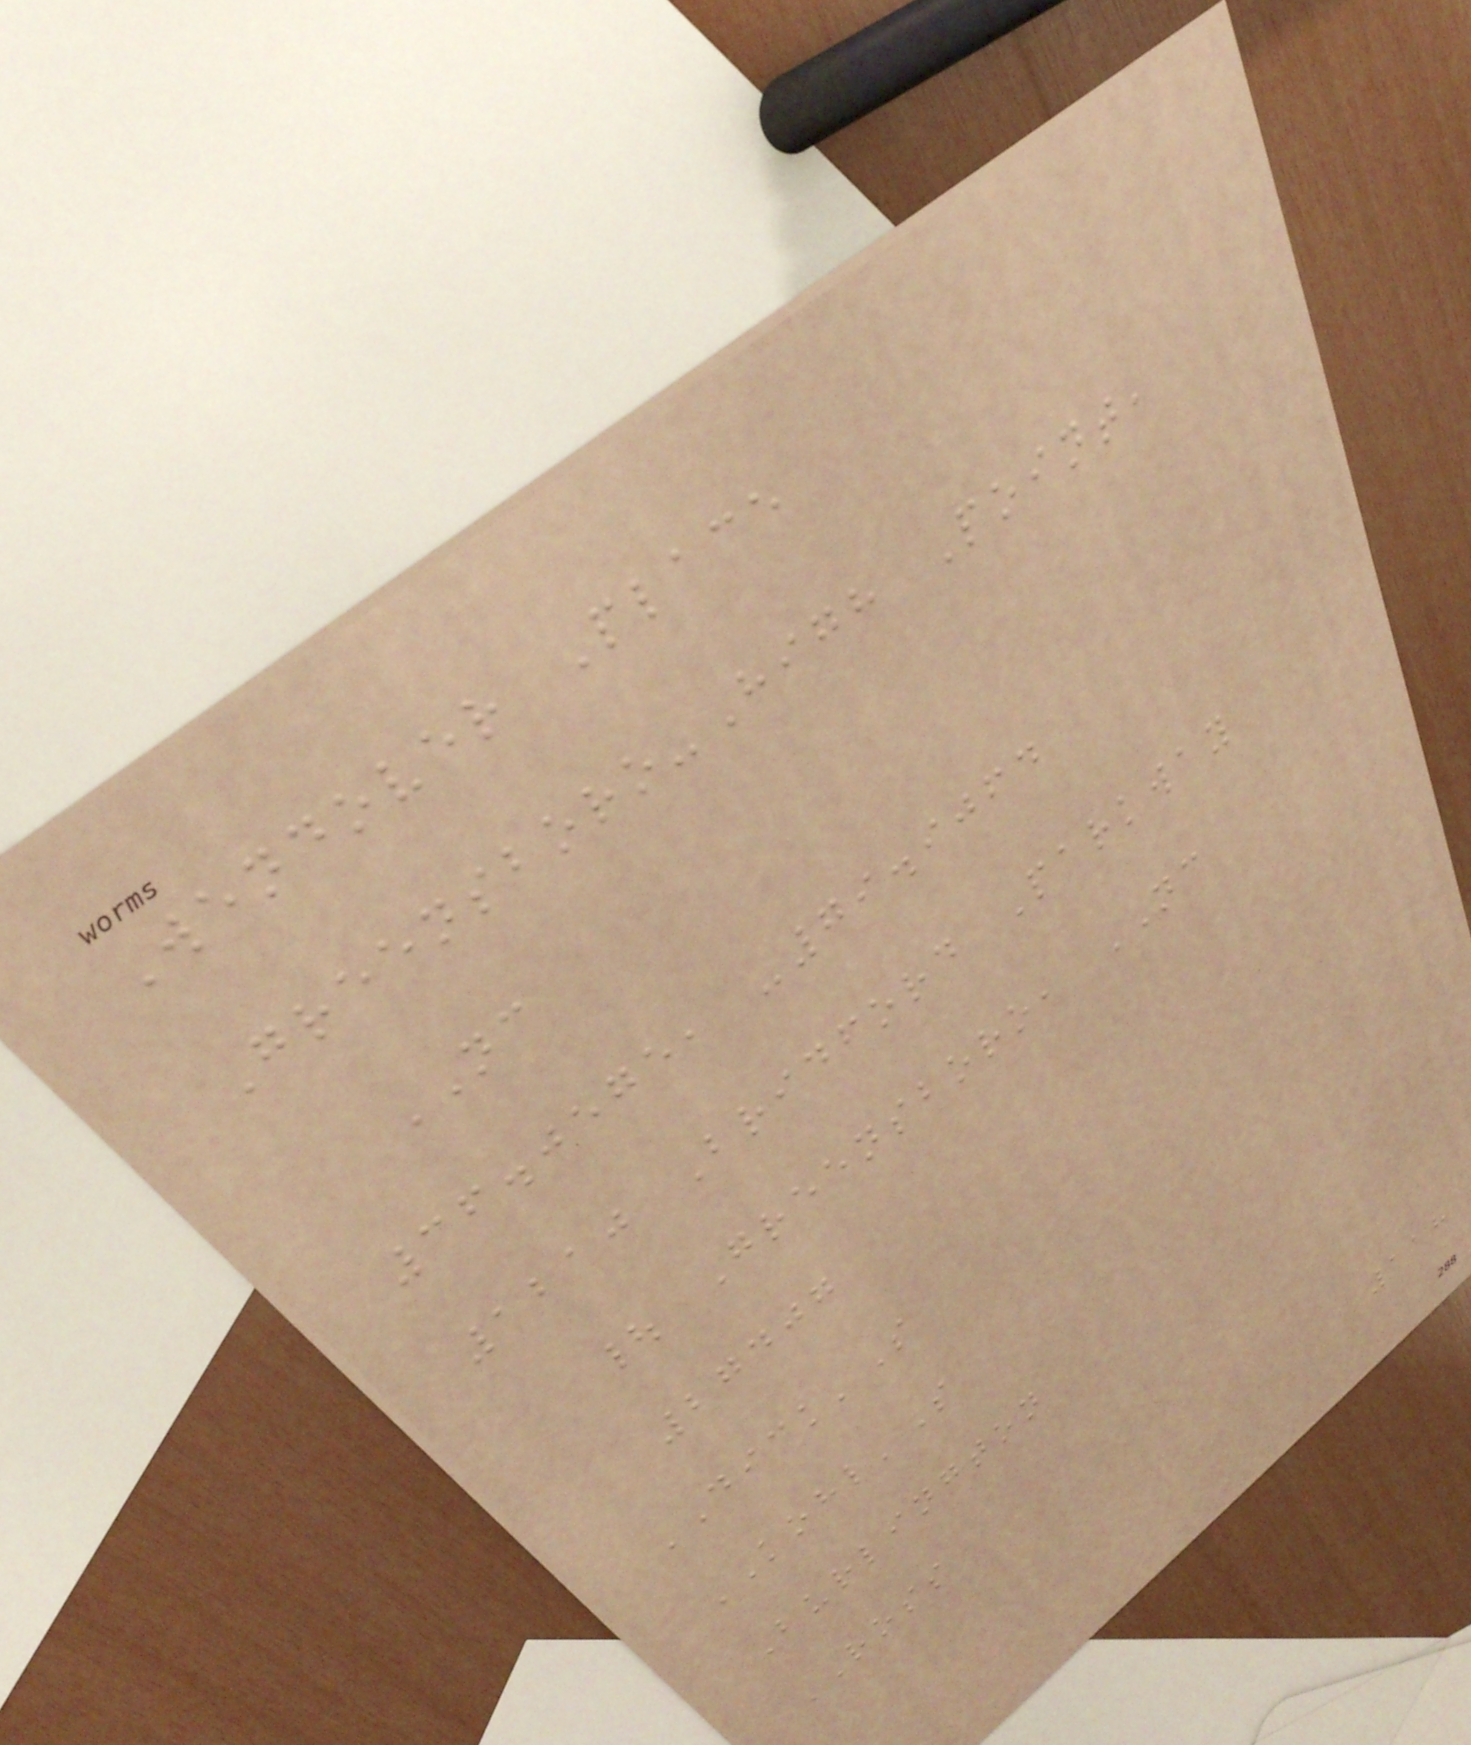Wendover Place
Greensboro-High Point,
NC
36.0575, -79.9064
1210 Bridford Parkway
| Greensboro, NC
27407
DICK'S
KOHL'S
Burlington
ROSS
118
